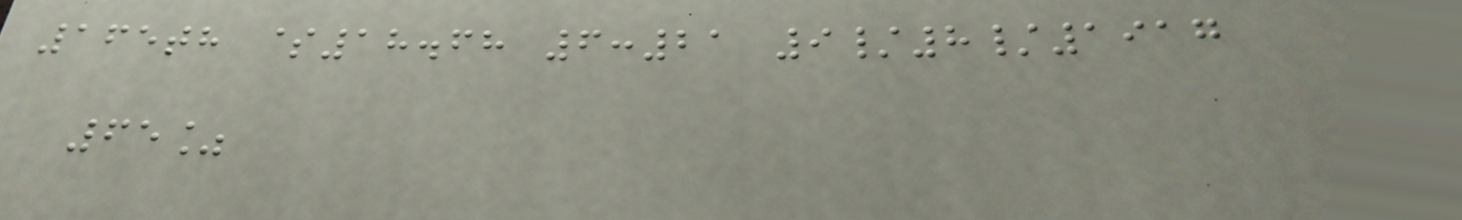165th $18.68 6:21 9/8/1917
65%
